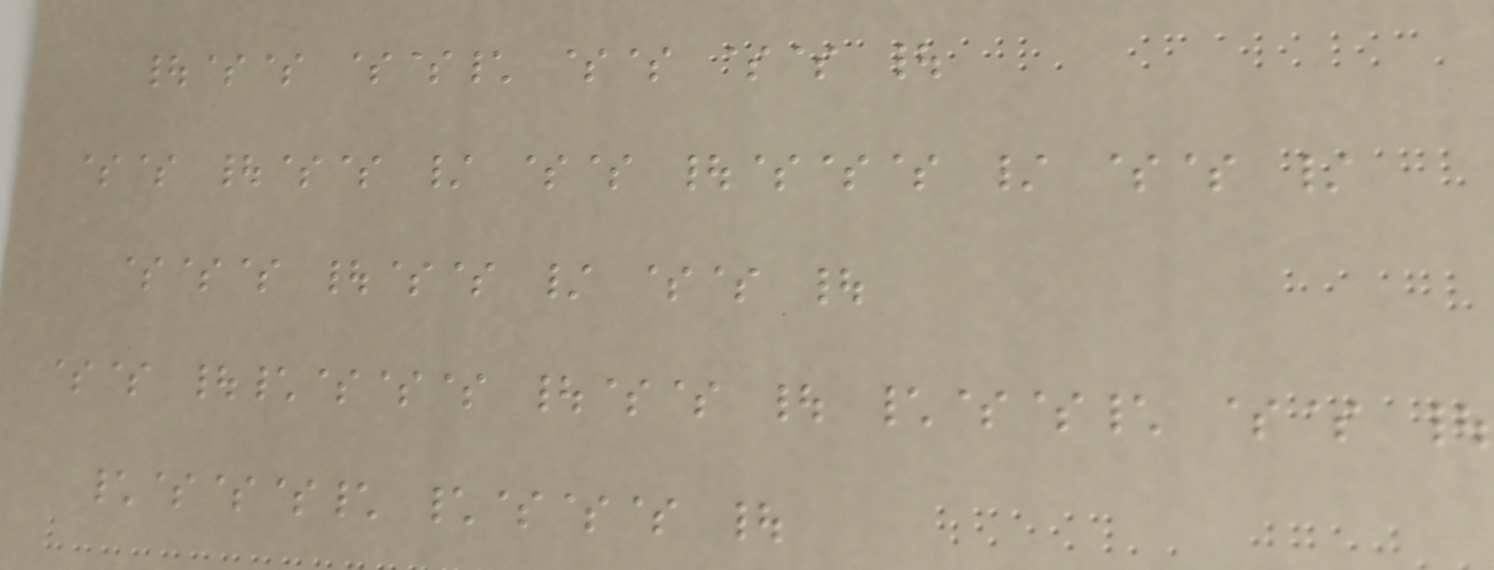|$$ $$\ $$ $$ |
$$ |$$ / $$ |$$$ / $$ /
$$$ |$$ / $$ |
$$ |\$$$ |$$ | \$$\ $$ |
\$$$\ \$$$ |
